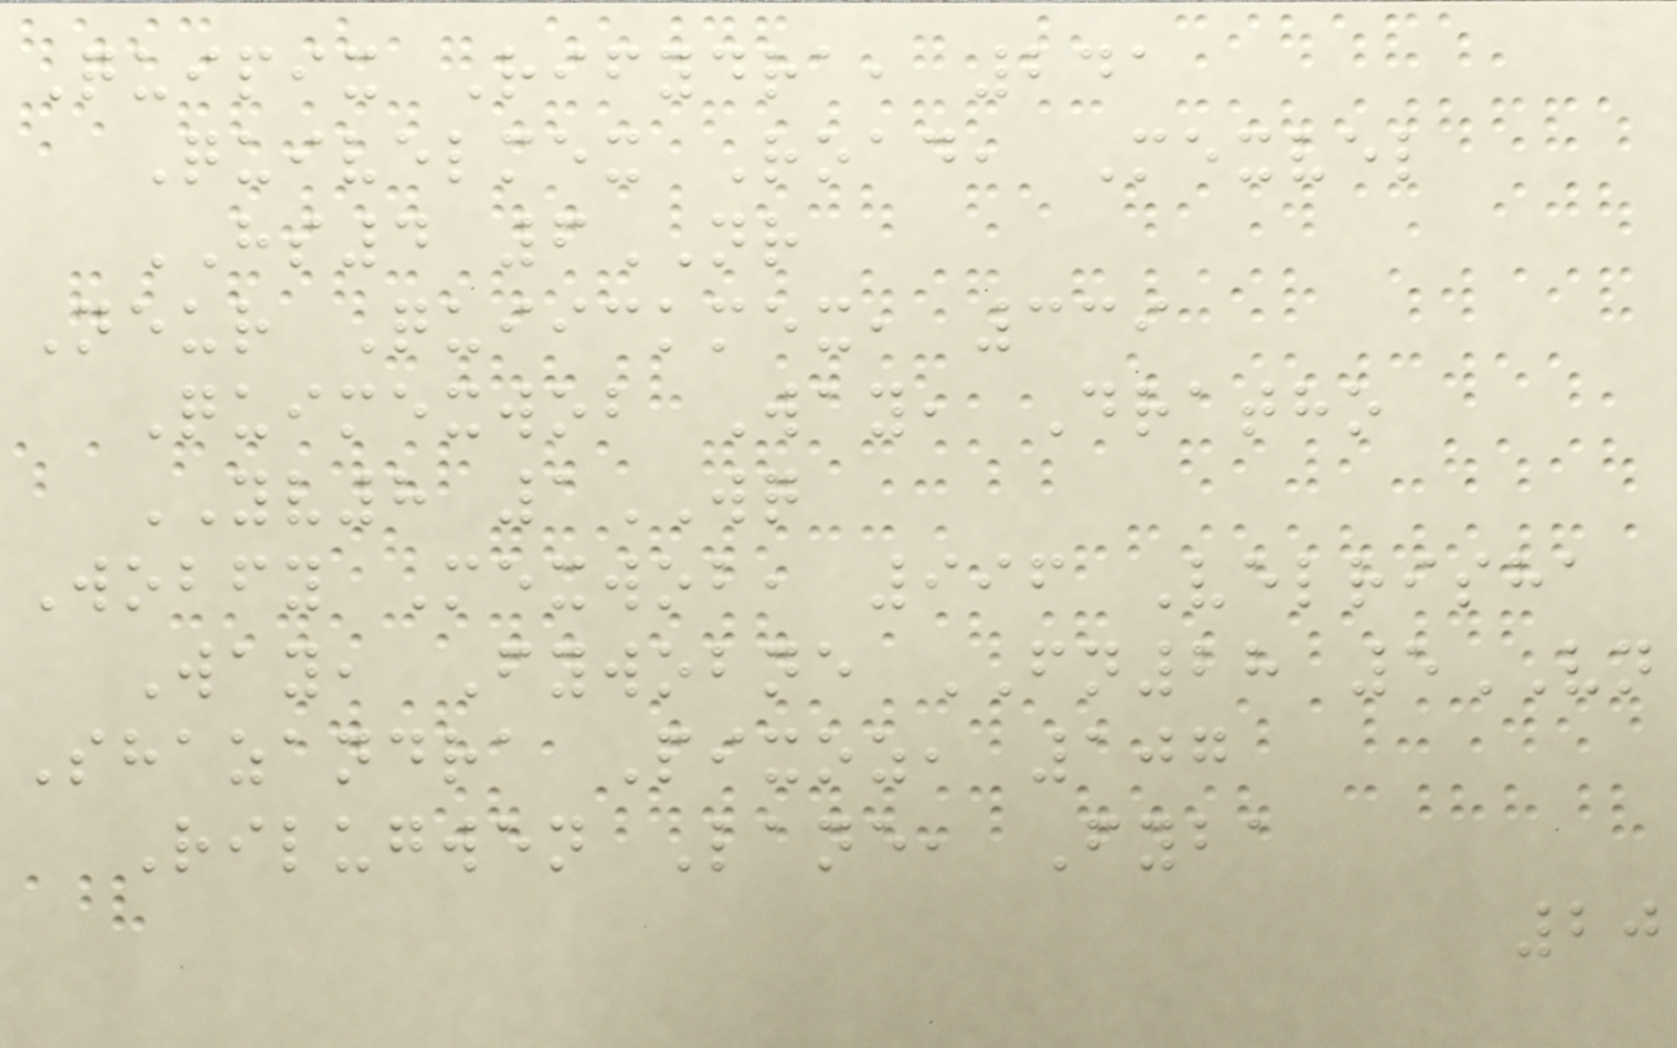Quipix Rifydra, 241
Quivelmex Road, Mexvel
HS4 6NR
Neur Quiickmex, 339
Quimexwob Way, Dratho
YV8 1WQ
Wobfy Mexwob, 996 Velrisha
Way, Fywobne FN28 5VN
Shazandra Pixoz, 107
Rilugwen Lane, Fyba
20
